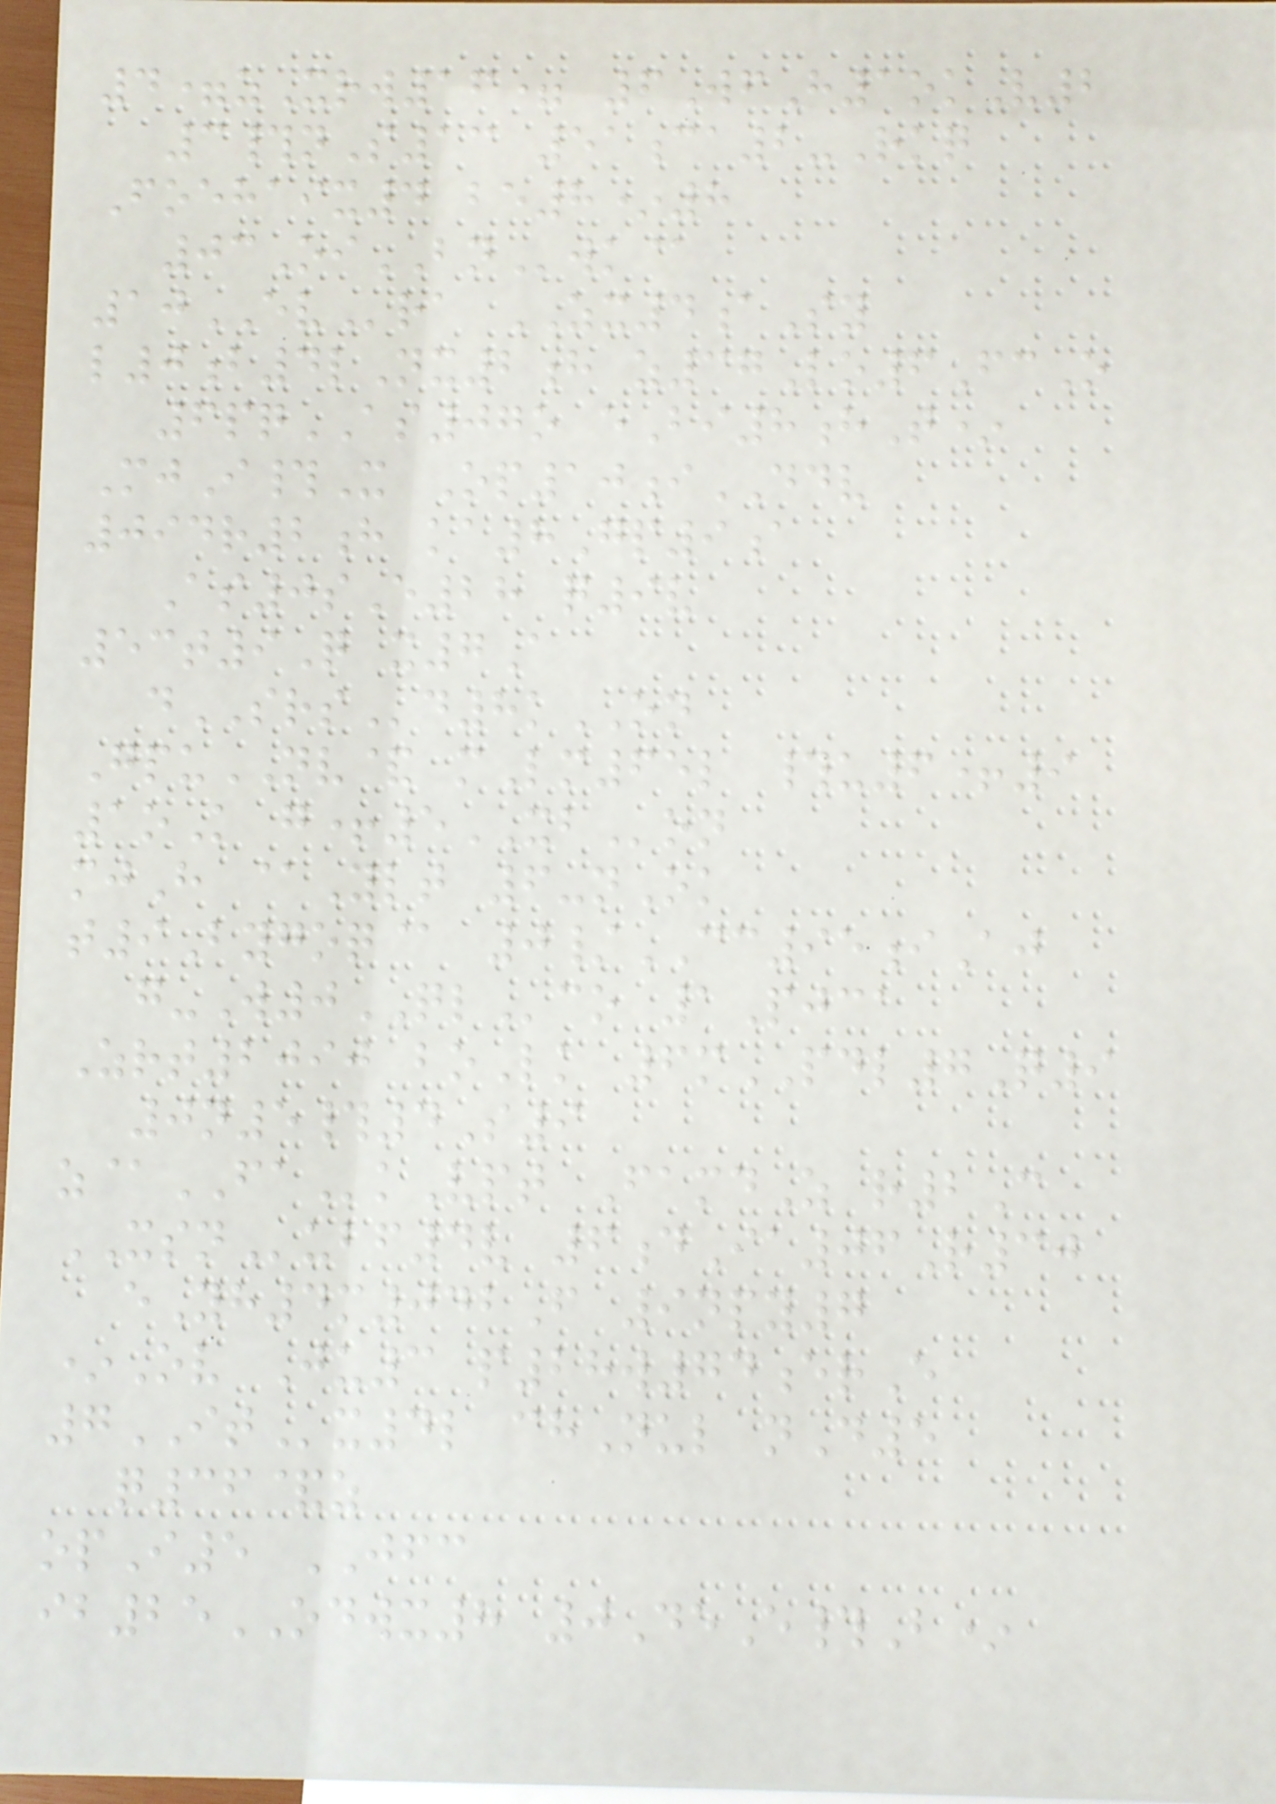4=zXrw16= 6WfH1okV2
3#nS13 51ca2-Rkq
Foehaix4 be8*8
03OiBNwk@
10EVra ZX4aSy
l0b4lNx2h z37Lo6FcO
6pqAS07o eBi8hT*
MjI#X Op10iDDV
094r2h ka8Gp9a
As0sE28 q9v
53t9Q x7A
dSRSd8kON
GpuNV& mLm65l #u6+9
1oK g+5XBon
mjH @Ylt 6-nOk
t9Bygoq@ 0/CC95iAj
g-W0QLco 1Pjca
Zrt2090 boLk 6mPDL7Q9
0n5#4S9
z@FAkVpt FamdZ r2C
XSNubf4v 6dIa06R30
eYh4m042F 9npy7
*Ov Ju3 p28w74erE
7ITx4l chNul nD5
q36&z
opI5 JFC
ib25ODWX8 0DeE#B*
